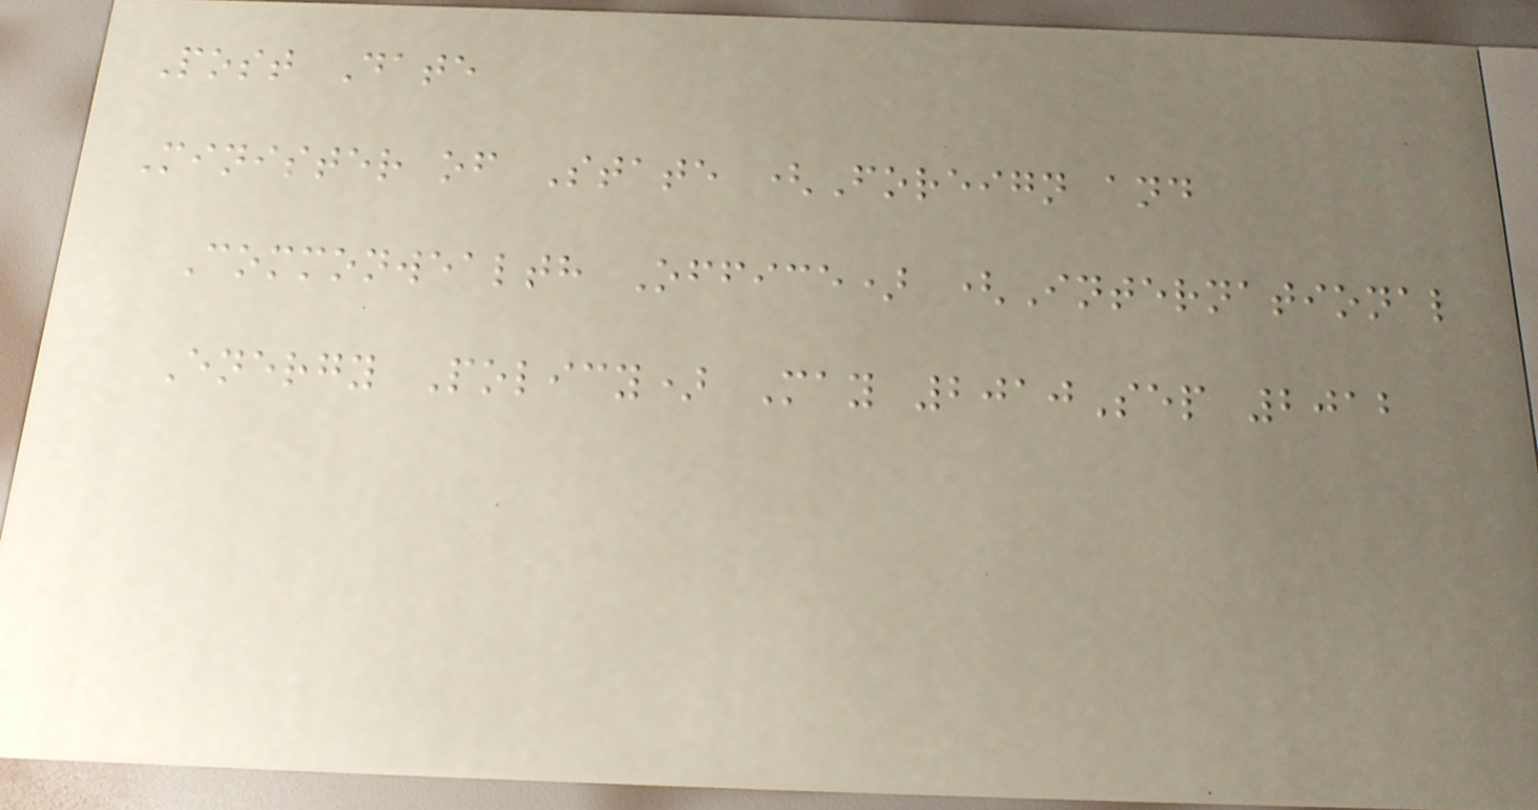Post Date
Minister of State (Foreign and
Commonwealth Office) (International
Energy Policy) May 2010Sep 2012
